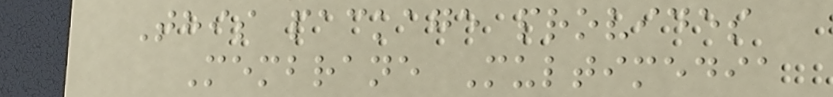This package provides
Membrane Multimedia
